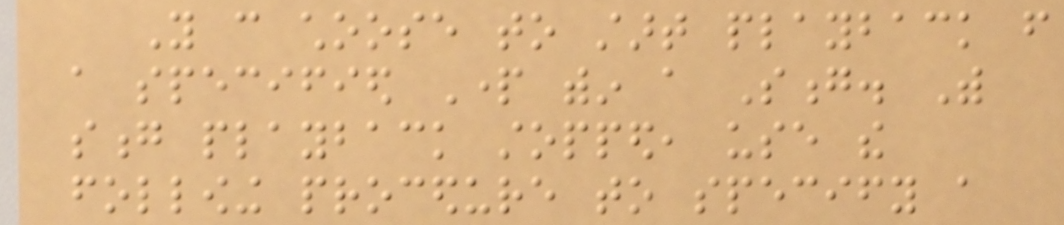You can choose to start playback from
a specified Part within a Song. With
song playback stopped, use the
following procedure to specify a
